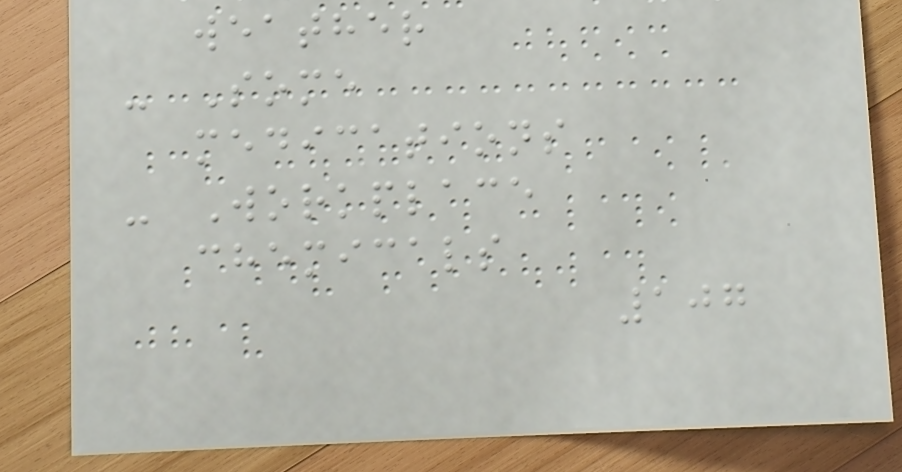weather
- Some
medications
- Workplace
chemicals
107
